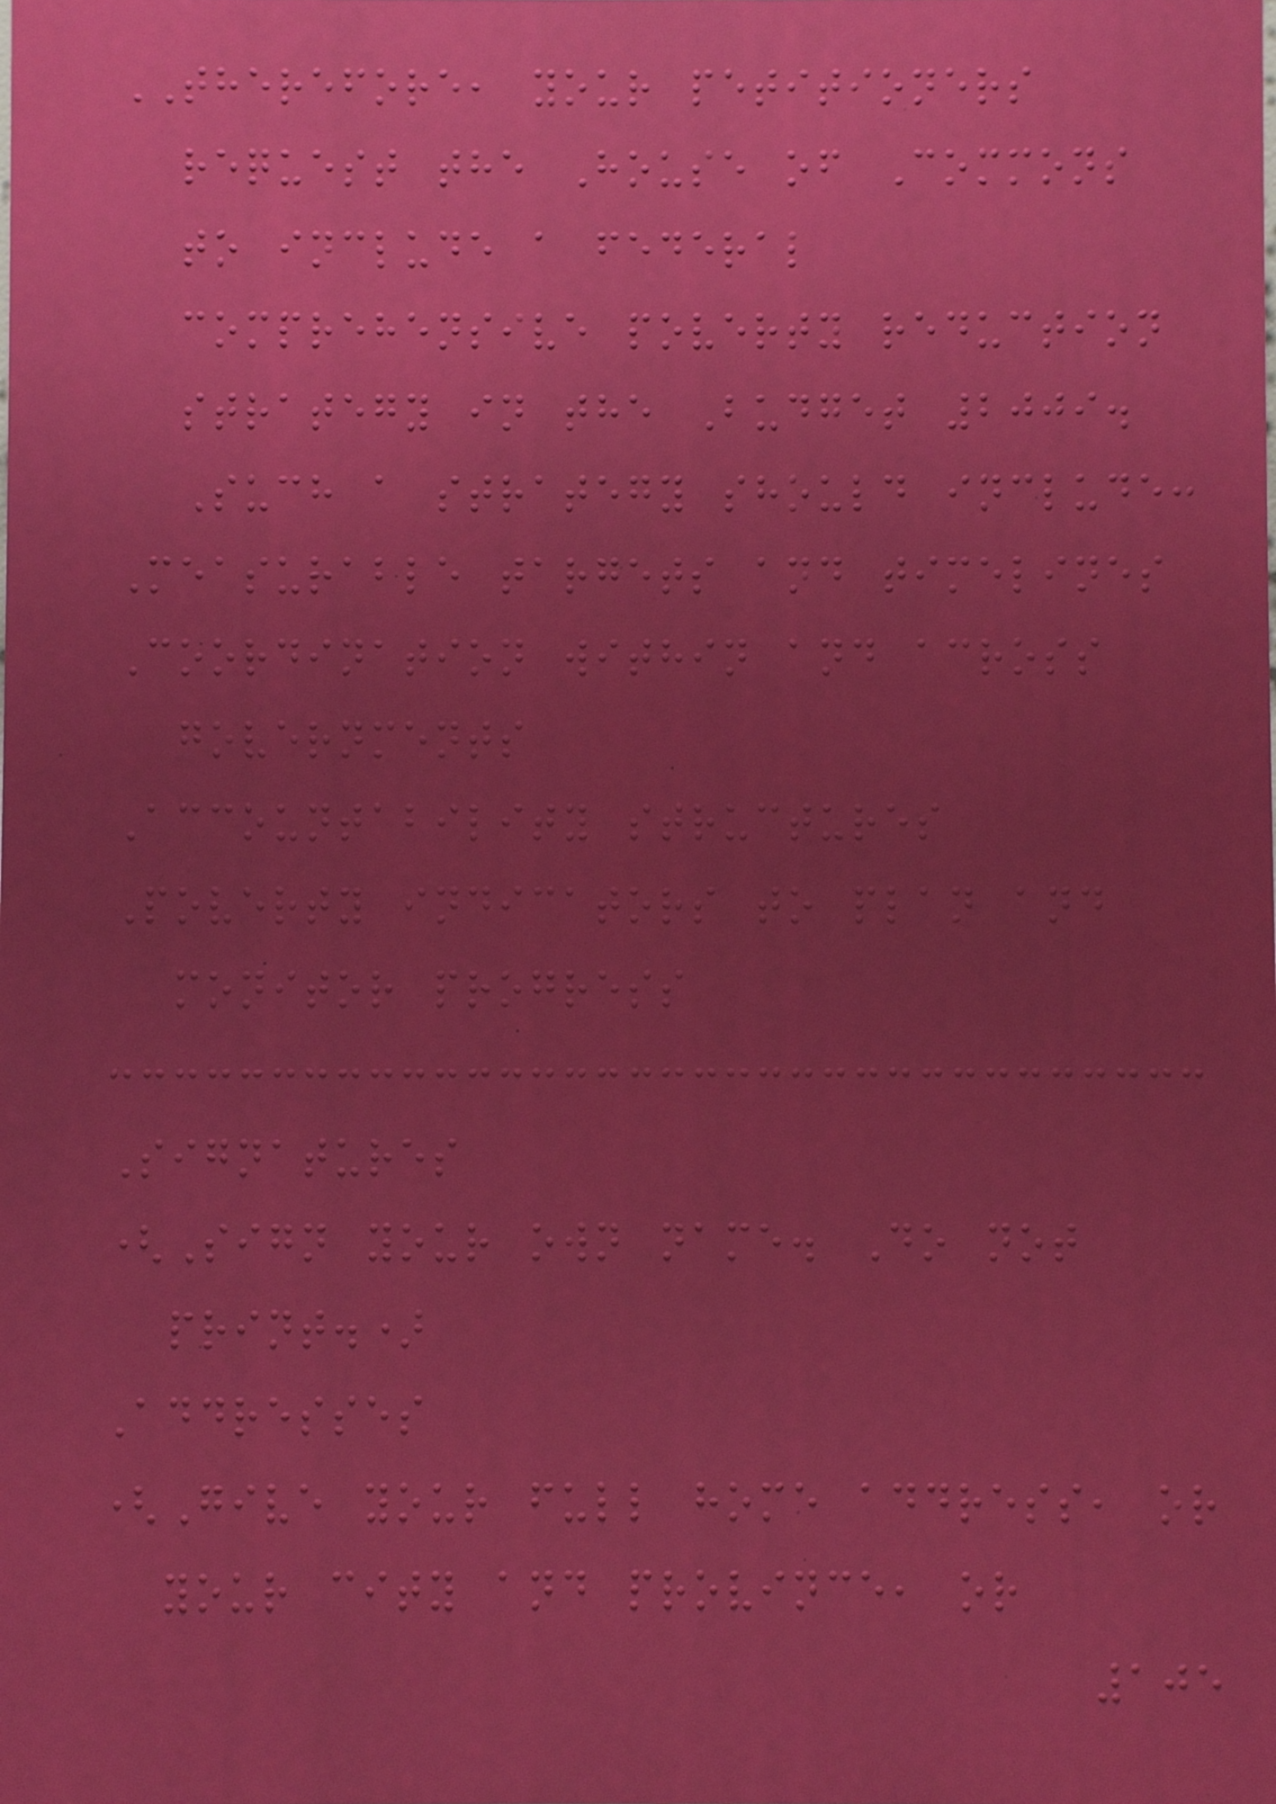THEREFORE, your petitioners
request the House of Commons
to include a federal
comprehensive poverty reduction
strategy in the Budget 2009.
Such a strategy should include:
Measurable targets and timelines
Coordination within and across
governments
Accountability structures
Poverty indicators to plan and
monitor progress
Signatures
(Sign your own name. Do not
print.)
Addresses
(Give your full home address, or
your city and province, or
105
